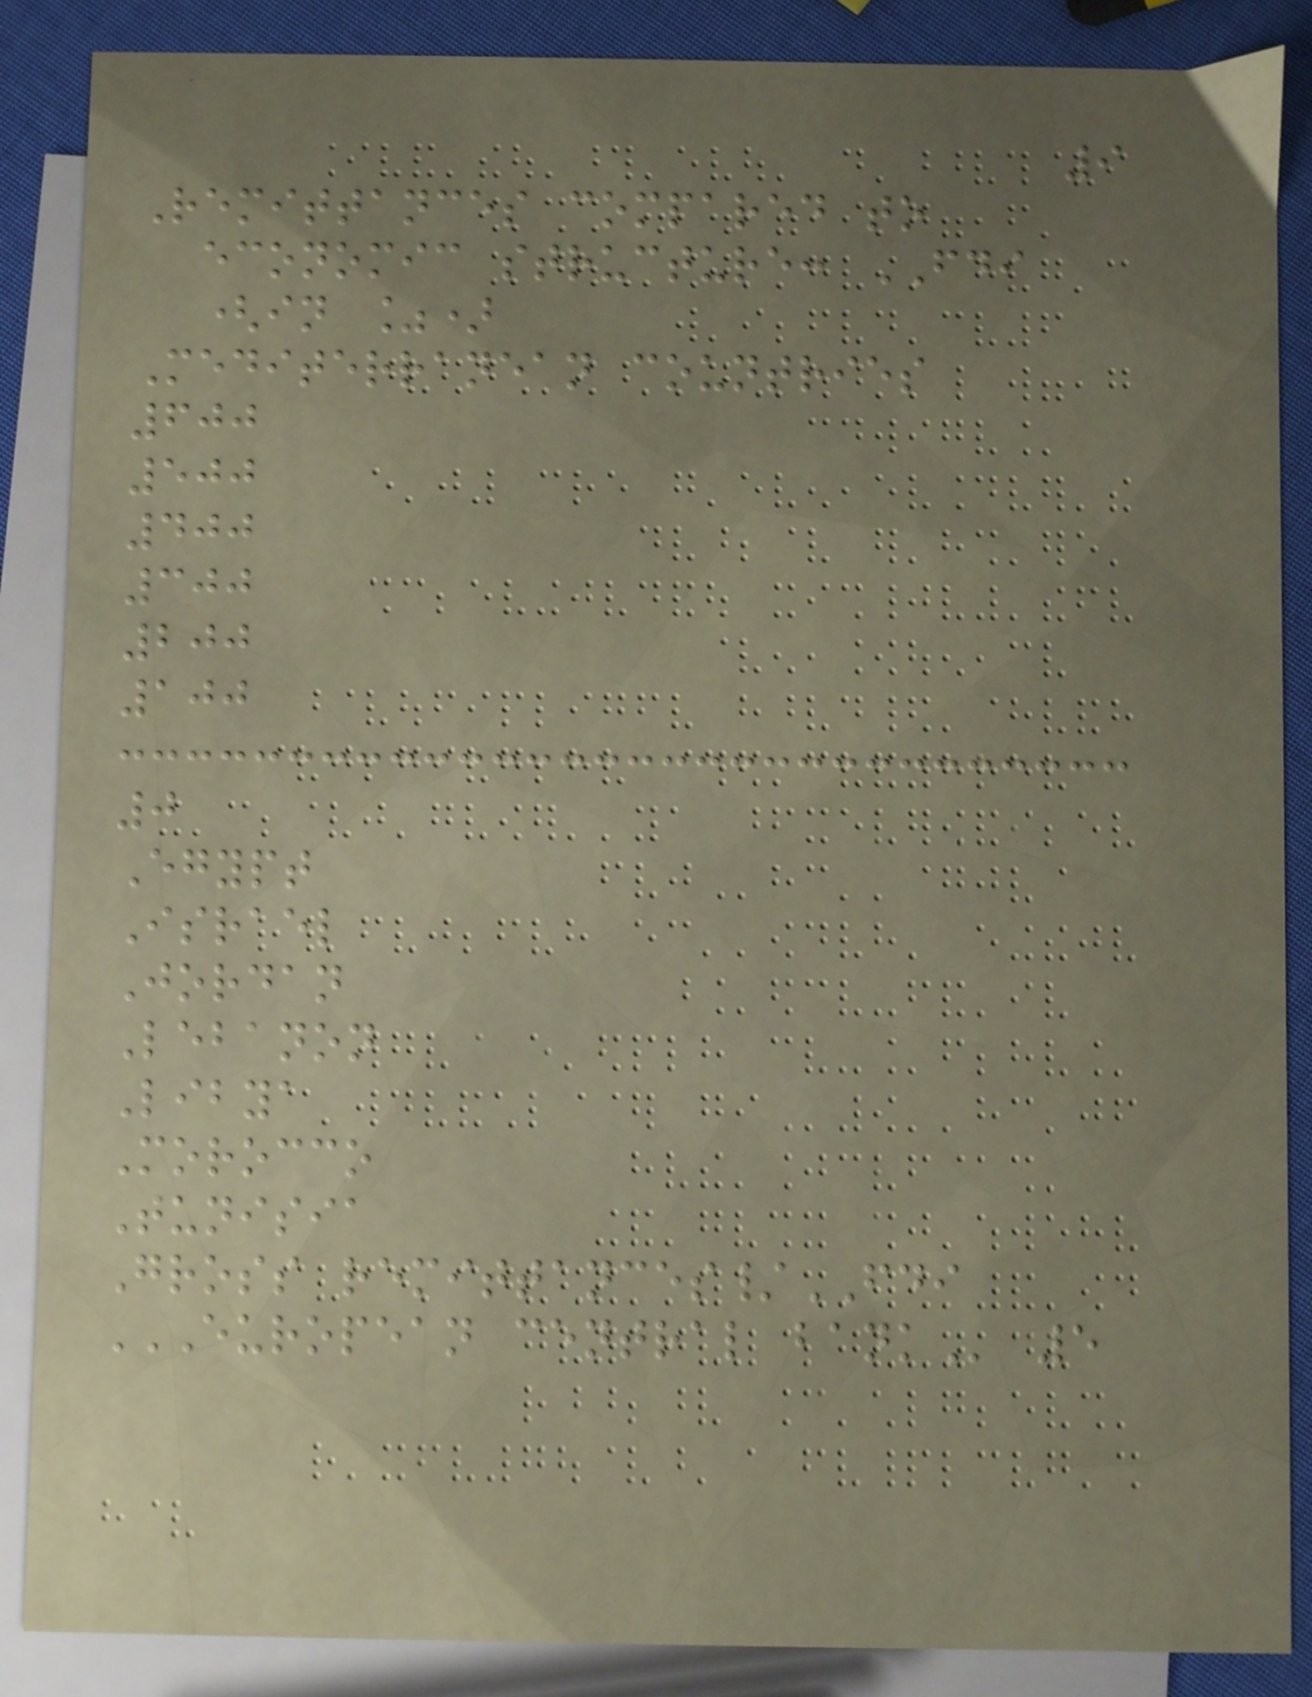9
Remittances compared to
economic structure: FDI
(in %)
Mediterranean countries
600
500
400
300
200
100
0
Egypt
Israel
Jordan
Lebanon
Libya
Morocco
Tunisia
Gross remittances/FDI
EUROPEAN CENTRAL BANK 5
